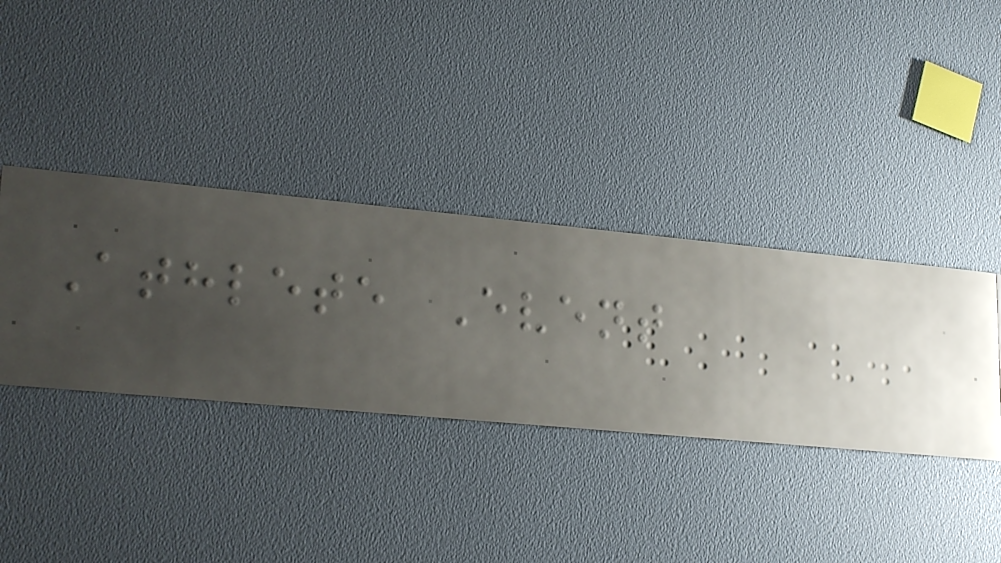Athlete Event
